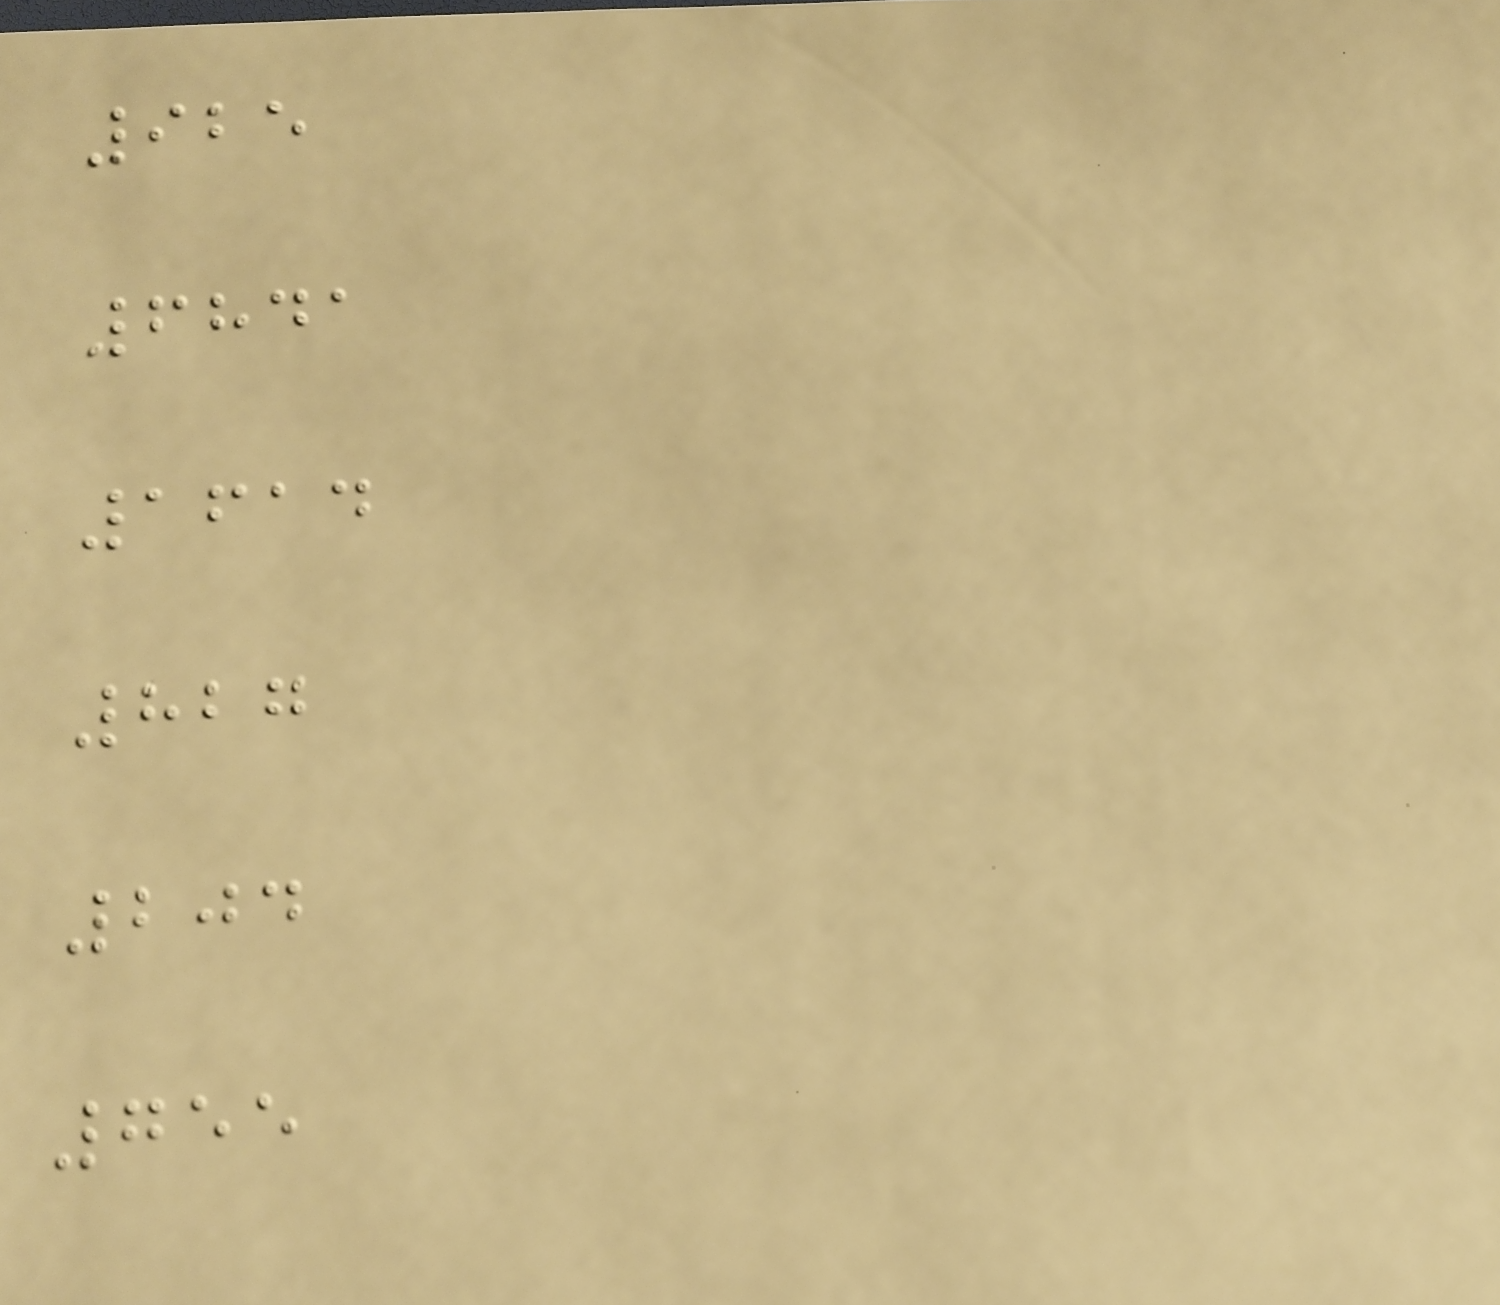925
6841
1614
827
204
755
